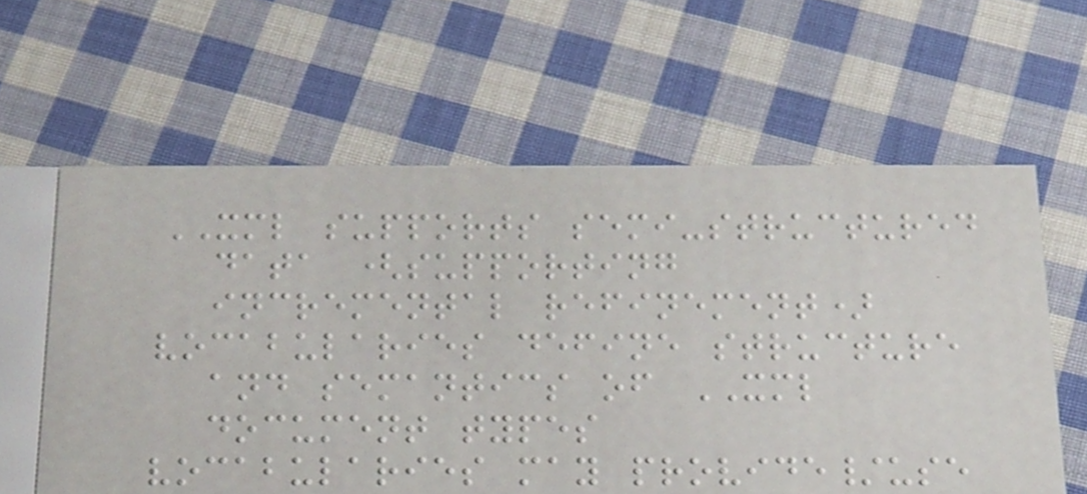XML supports semi-structured
data (supporting
incremental refinement)
vocabularies define structure
and semantics of XML
document types
vocabularies may provide/use
